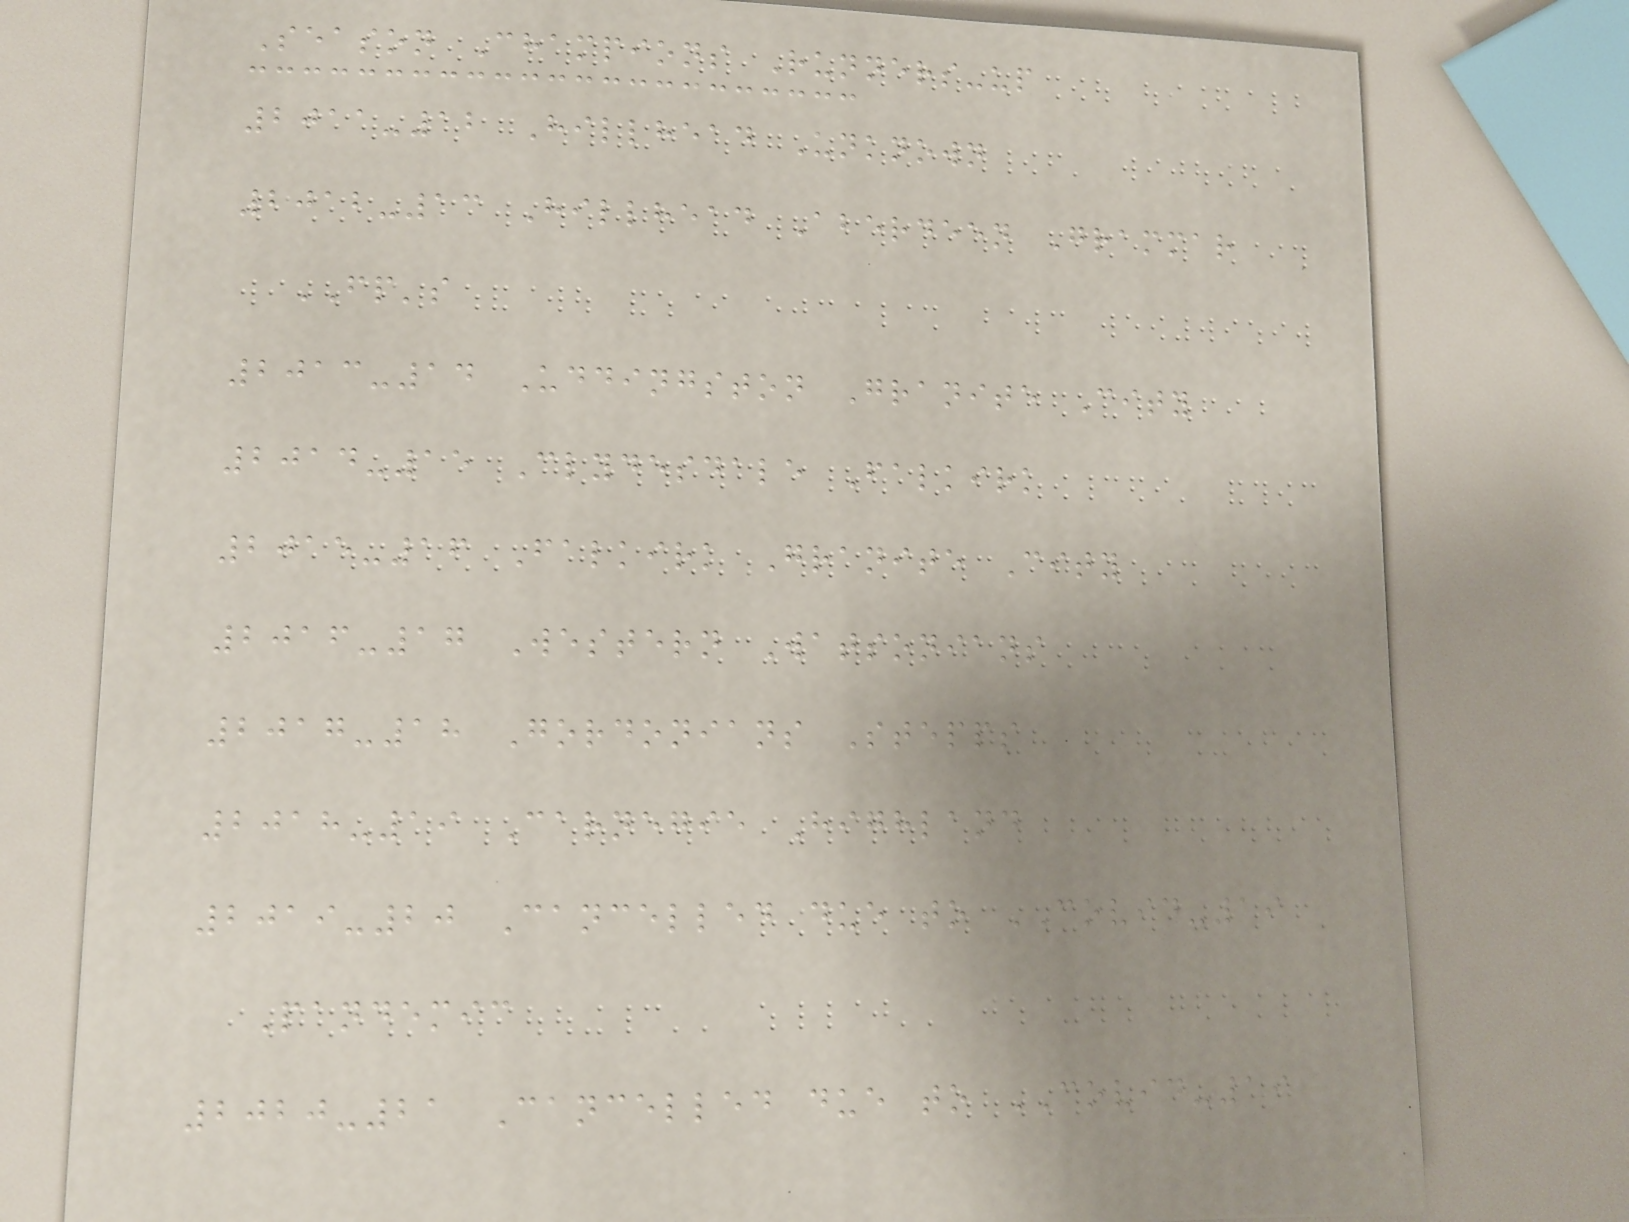Season Champions Runners-up
2011-12 Hillhead Unknown
2012-13 Hillhead Aberdeen Grammar
FP's
2013-14 Uddingston Granite City
2014-15 Clydesdale Falkirk
2015-16 Falkirk Granite City
2016-17 Western Watsonians
2017-18 Gordonians Stepps
2018-19 Carnegie Highland
2019-20 Cancelled due to COVID-19
Pandemic
2020-21 Cancelled due to COVID-19
